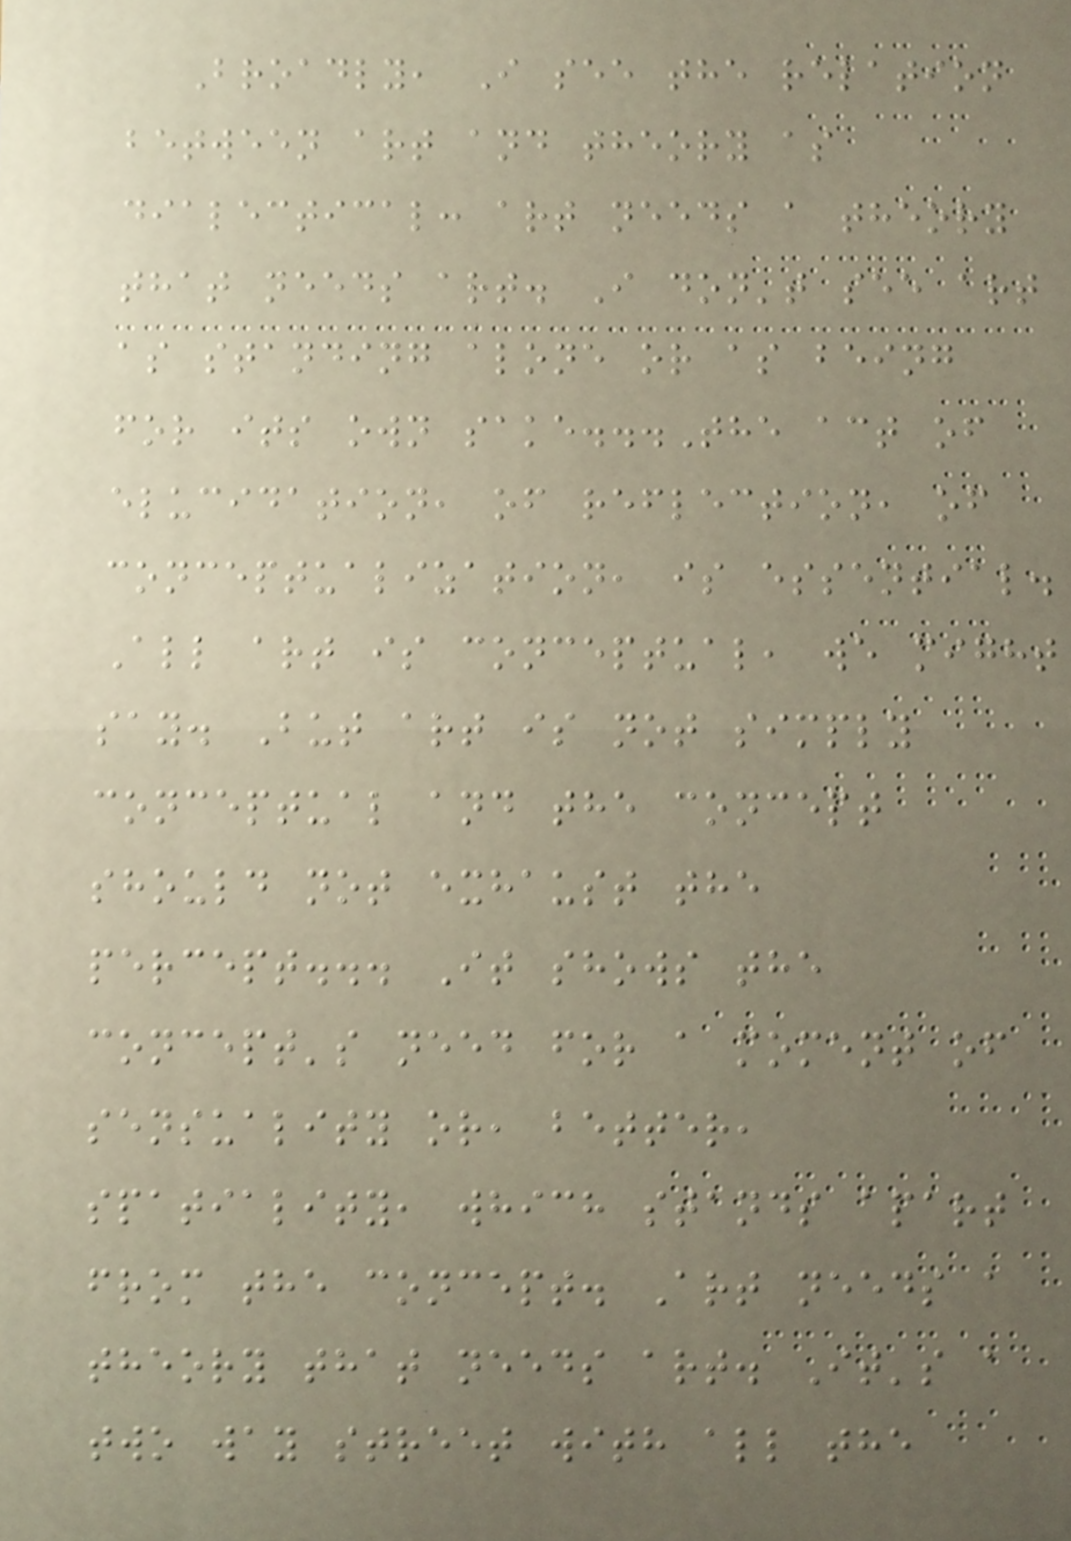Broadly, I see the relation
between art and theory as
dialectical: art needs a theory
that needs art. I don't see art
as standing alone or as being
for its own sake...The act of
elucidation, of reflection, of
conceptualization, is essential.
All art is conceptual, we might
say. But art is not simply
conceptual and the concept
should not exhaust the
percept... It shows the
concept's need for a moment of
sensuality or, better,
spatiality, which stands apart
from the concept. Art needs a
theory that needs art. It's a
two way street with all the
